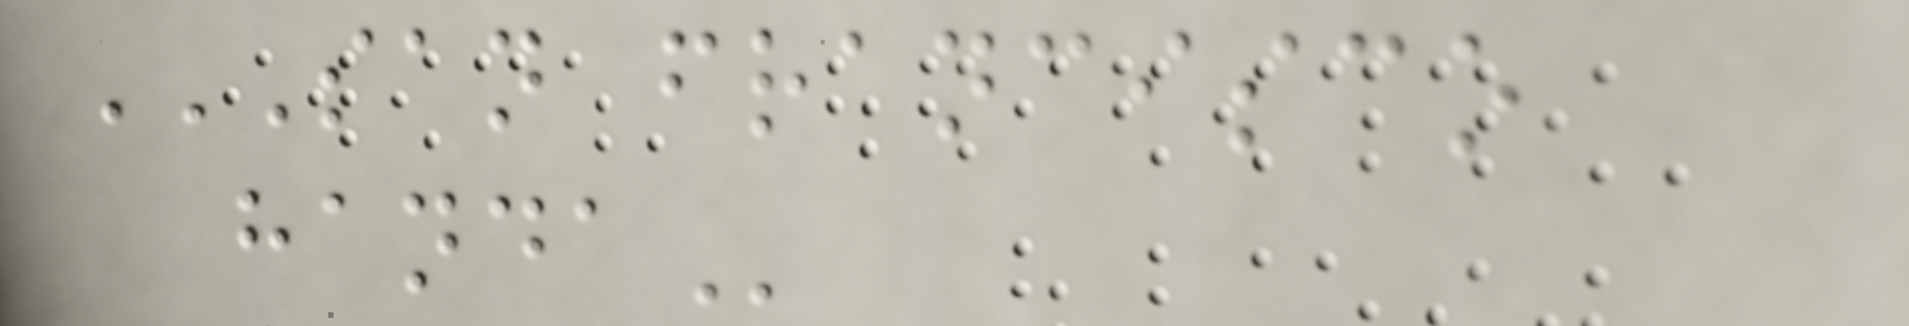SAN FRANCISCO
HANDA
